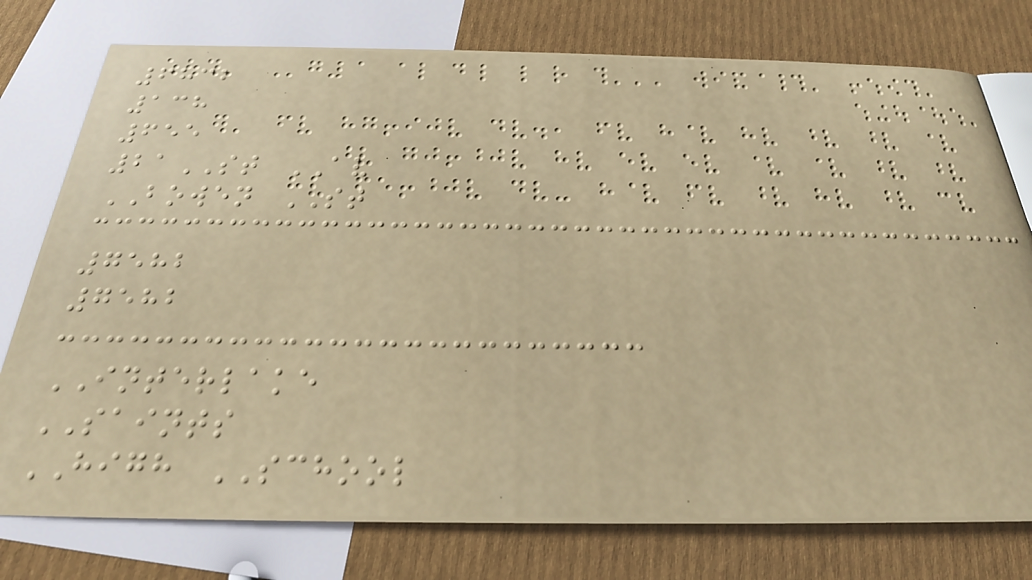6832
138
655
21ST AV
BOWEN ST
7582
7582
INTERLAKE
SAINTS
HIGH SCHOOL
